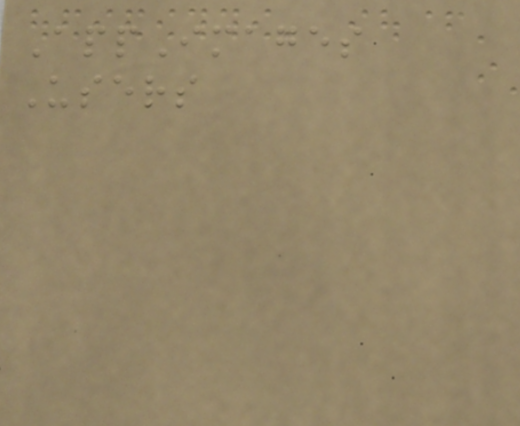AppImages
Users
